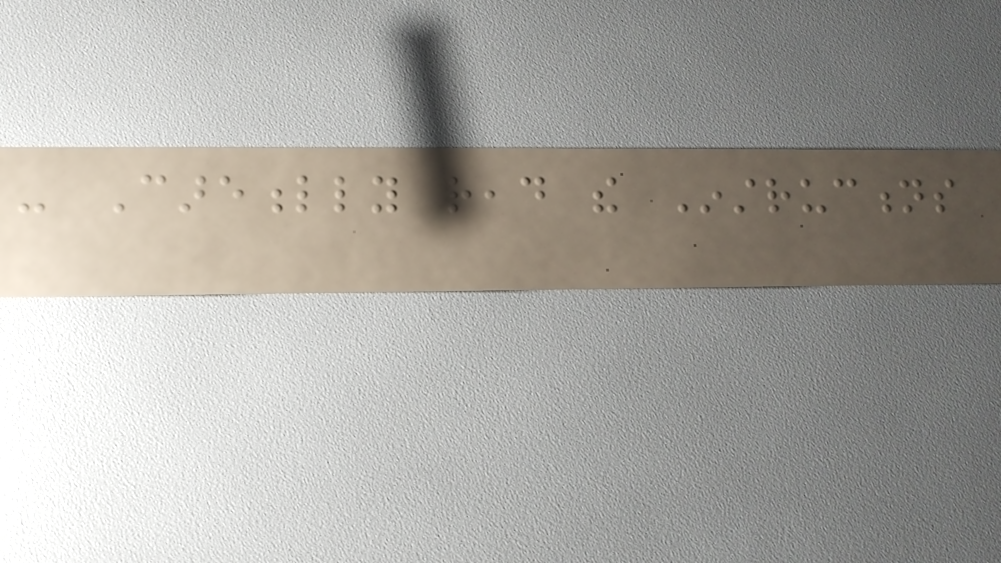- Carefully read the Instructions
